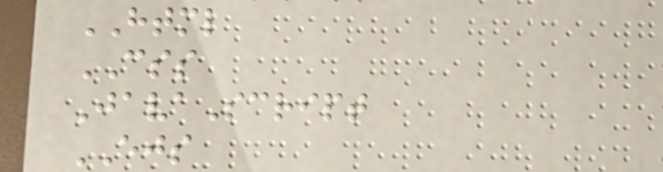HTML
CSS
JavaScript
EJS
